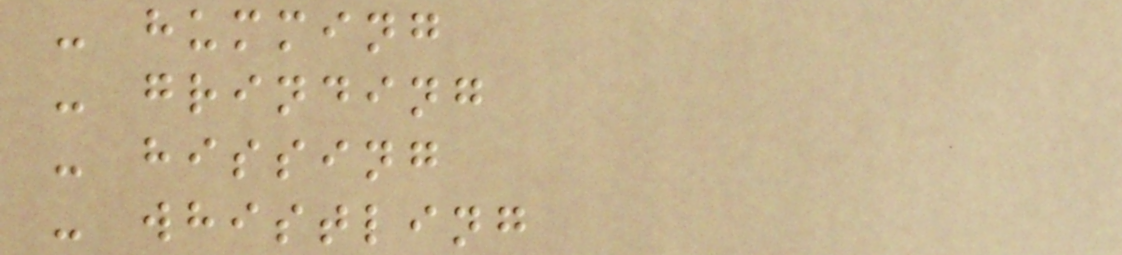- humming
- grinding
- hissing
- whistling
